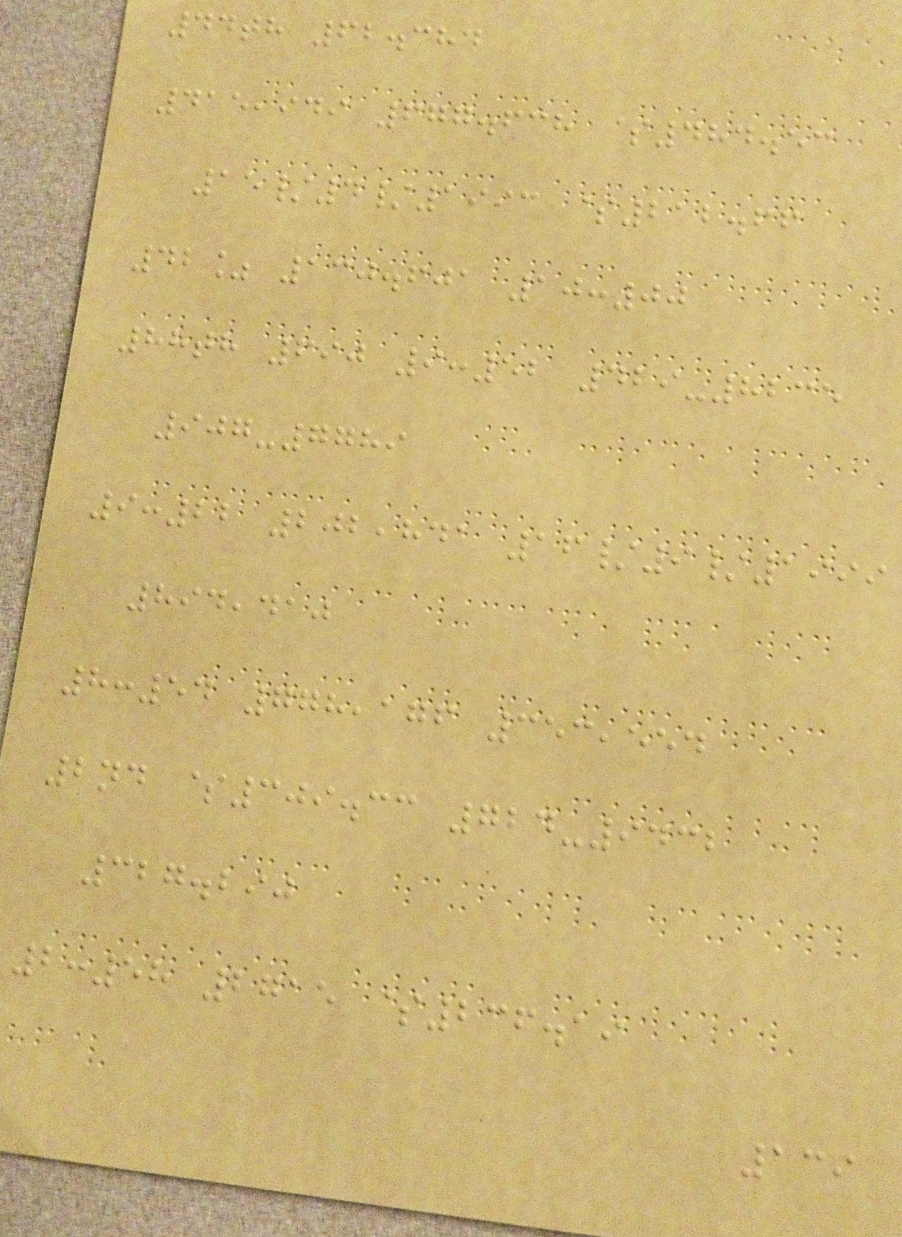44th 62.384
415,949 677.638 $484.53
15/4/1993 $212.66
42% 130.601 10:00
88th 690 9:52 429-8235
907-7789
9:22 202,841 16/9/1999
894,410
8:54 778,176 353,554
2nd $309.33 724-9432
327.290
2:58 2715 $236.19
139
